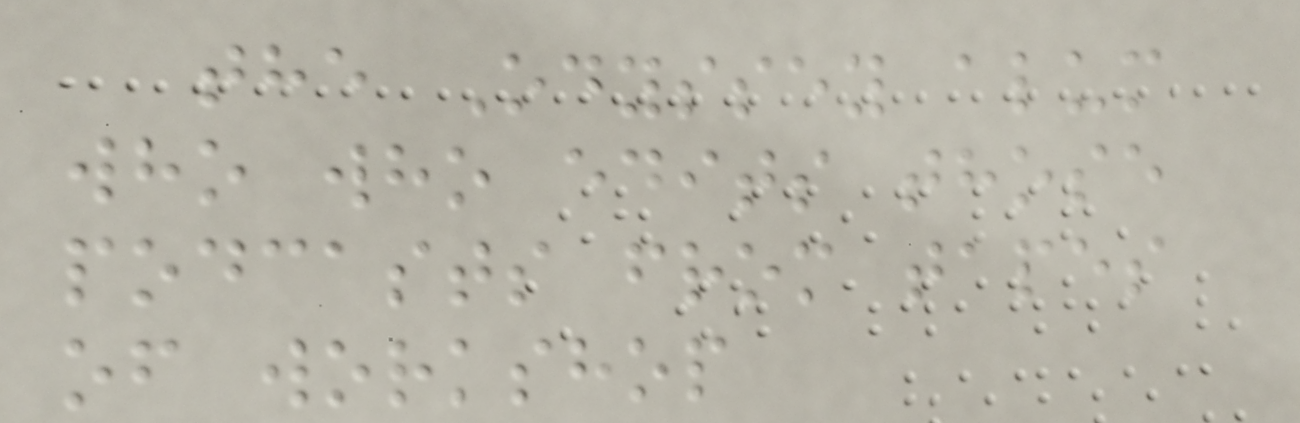the Odyssey alum
who who edits those
podcasts from tapes
of workshop
